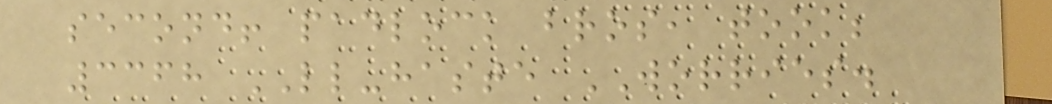second! padlock bros, took;
3368 LL-haste WORRIES.
